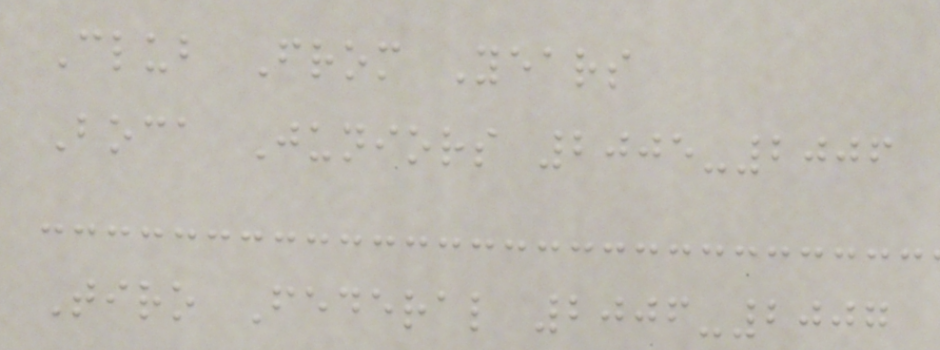Club From Years
Boca Juniors 2005-2006
Tiro Federal 2006-2007
